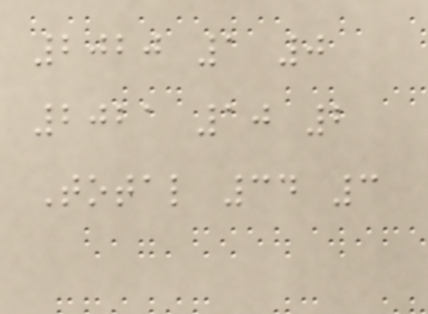2020 1 0
2021 10 2
Total 34 3
